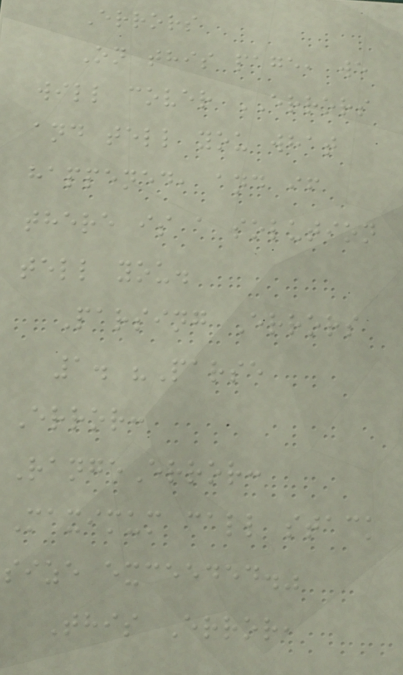Errors
On this page, we
will cover ERRORS
and tell you what
happened, and if
there is a solution
tell you.
Parsing Errors
1. "Parse
Error:
RangeError:
Maximum call stack
size exceeded."
This Error,
